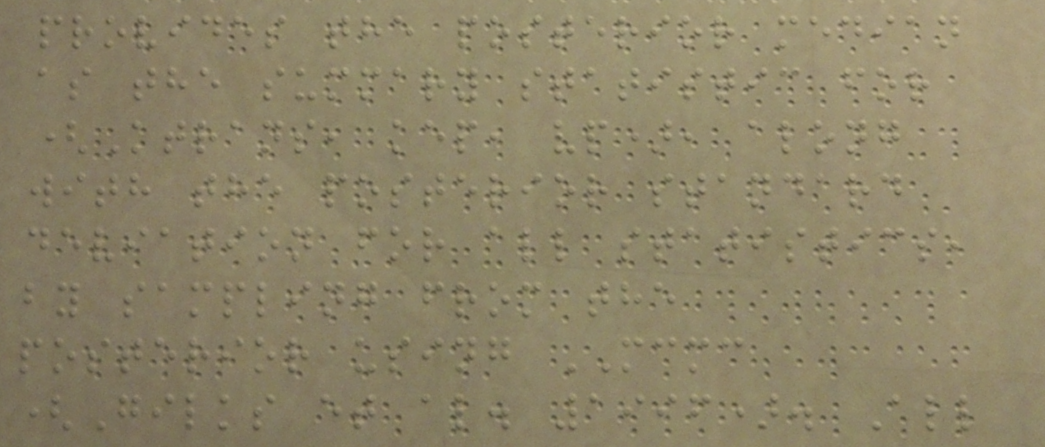provides the posterior median
as the summary statistic for
(Ktrans, kep, vp), along
with the posterior standard
deviation for all statistics,
by sampling from the
posterior using MCMC
(Gilks et al. 1996). All
